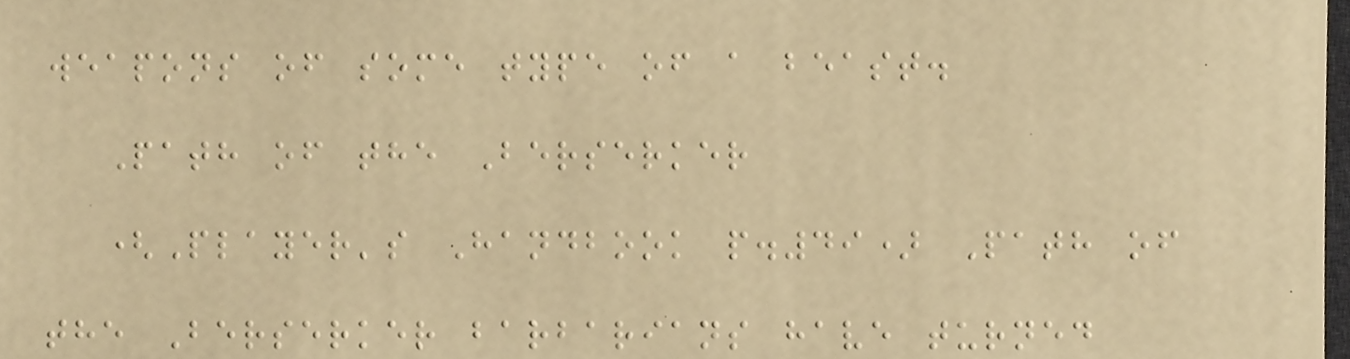weapons of some type of a beast.
Path of the Berserker
(Player's Handbook p.49) Path of
the Berserker barbarians have turned
